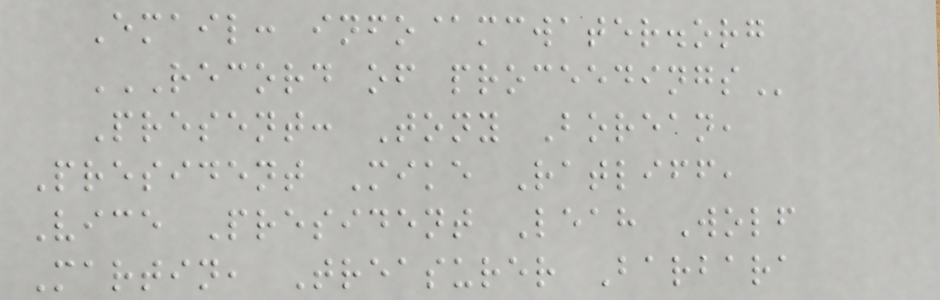Email: info@mcwater.org
RECORD OF PROCEEDINGS
Present: Tony Borean,
President Mike Ratliff,
Vice President Leah Wolf
Martin, Treasurer Barbara
